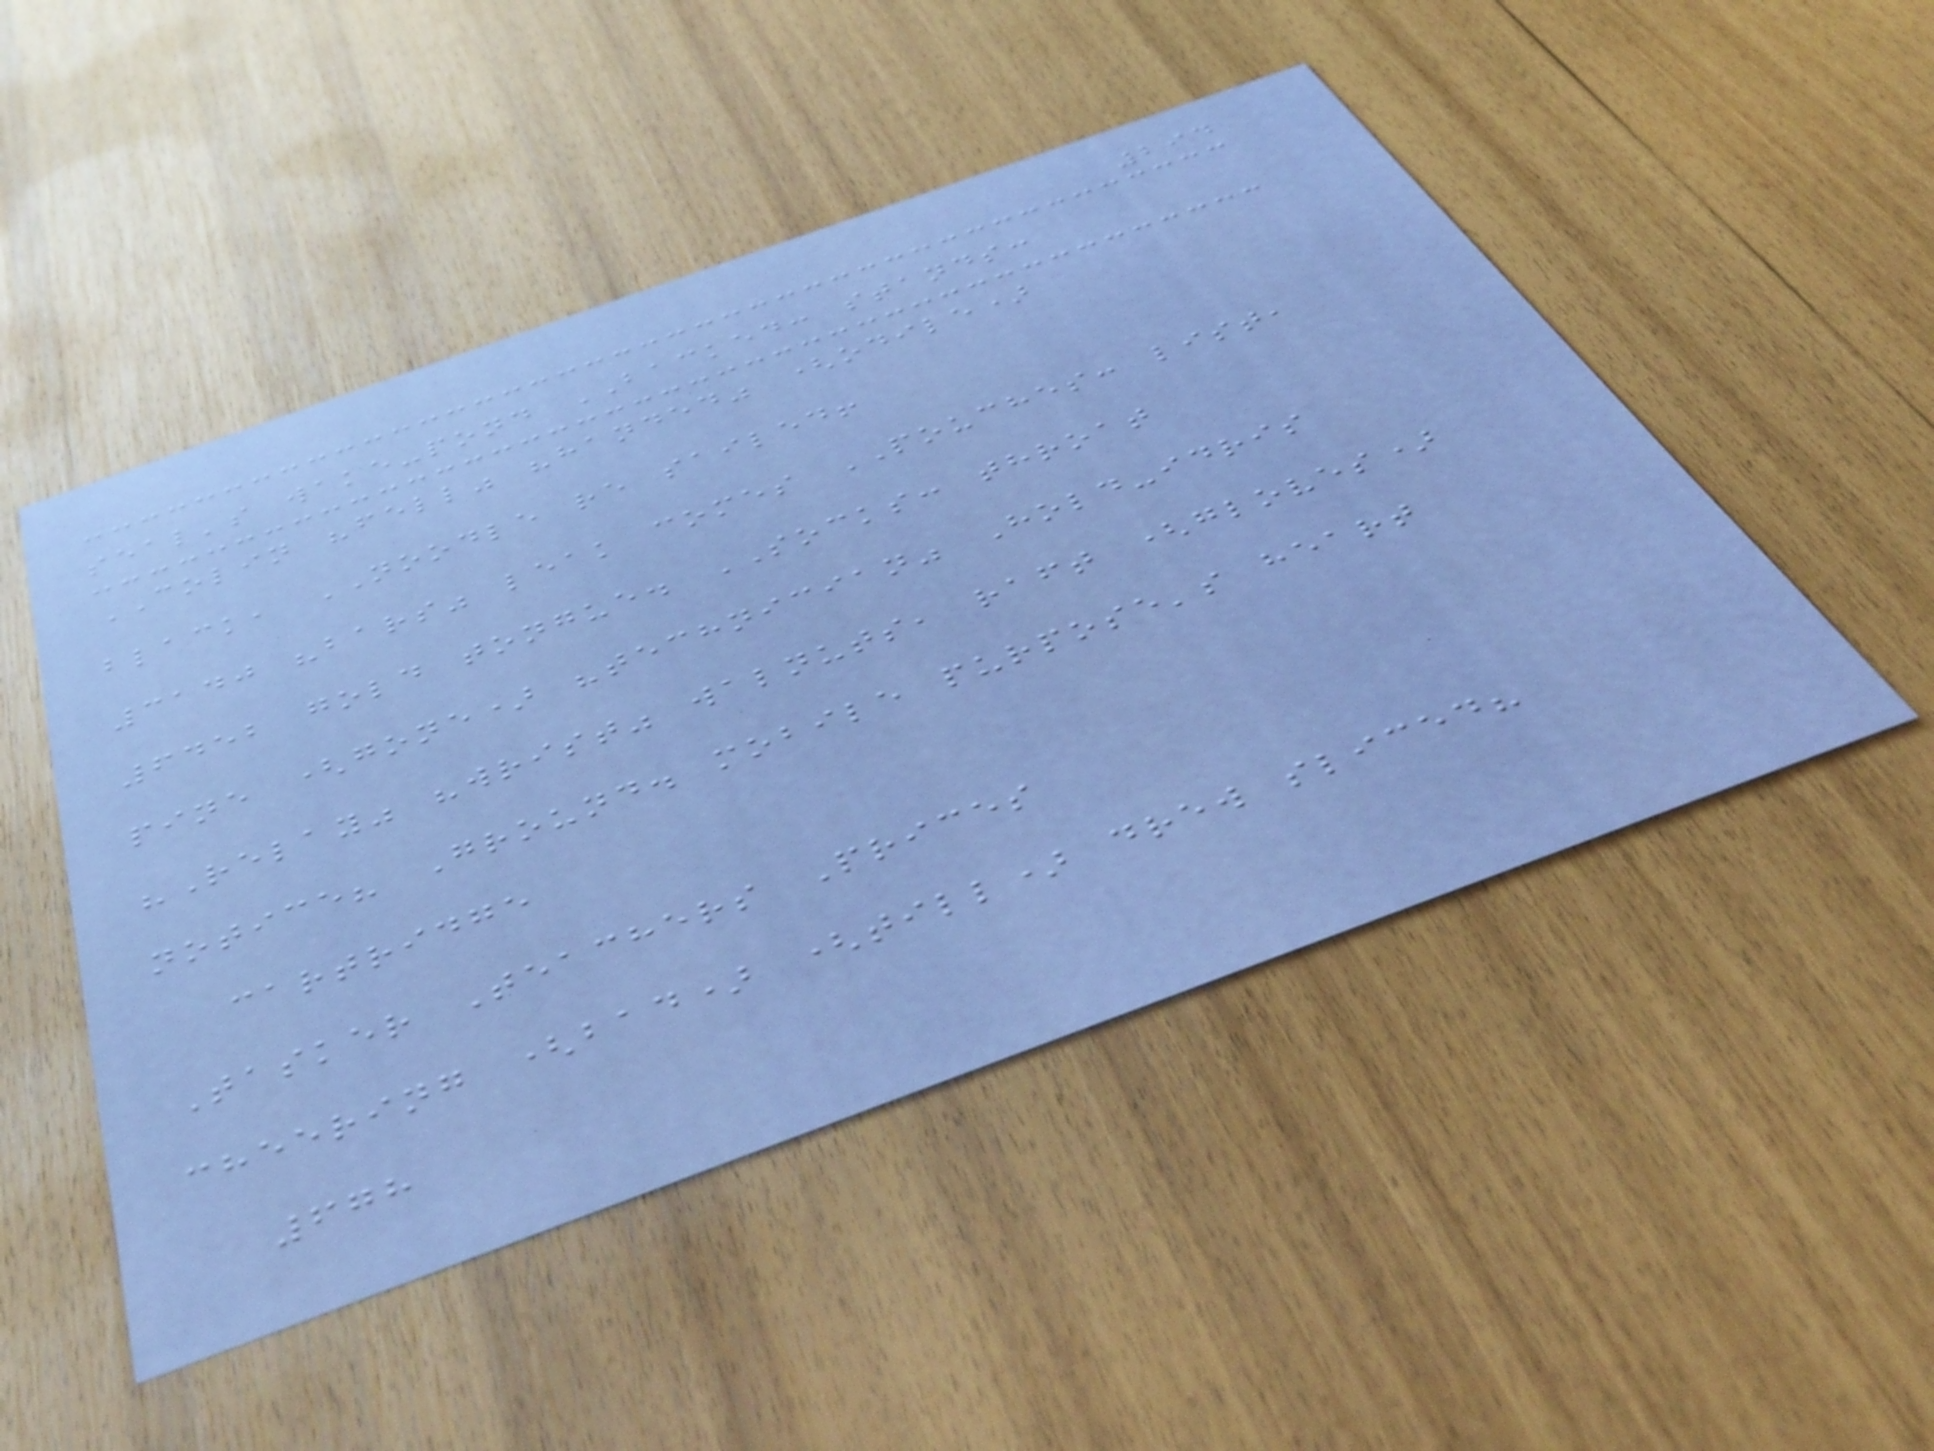294
seal's wake-pond BACKED: stands:
COLIN "fell" "handed" (odile)
black, NOODLE re sailed!
3140 "bars" leak comes POUCHES: list,
6452 gold tongue. SOCKS: throat
pine (gone) "technician" Hold-idris
"Relay" "wrist" walnuts, raft (gloves)
notice? Ground. mobile purpose's heart
cartridge
Tasker Teachers Prices
cheering (bad) (till) drew sliced?
678
